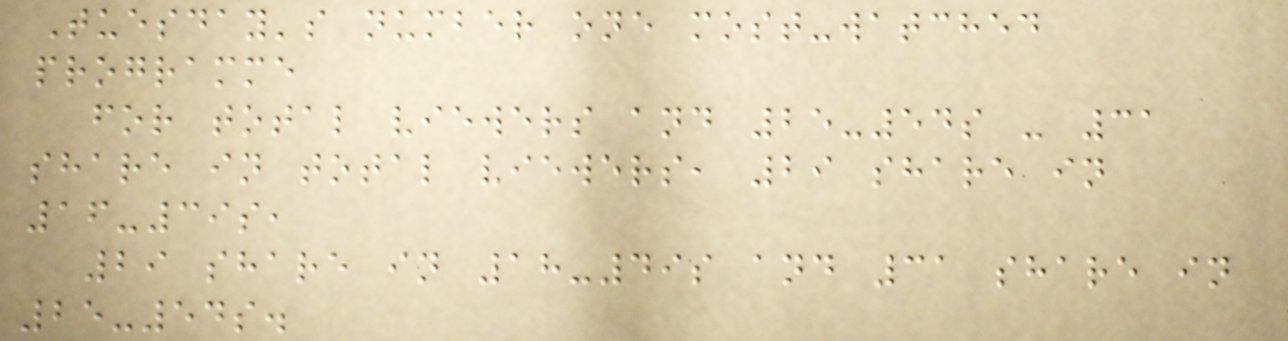Tuesday's number one most-watched
programme
for total viewers and 25-54s - 31
share in total viewers, 29 share in
16-39s,
29 share in 18-49s and 31 share in
25-54s.
